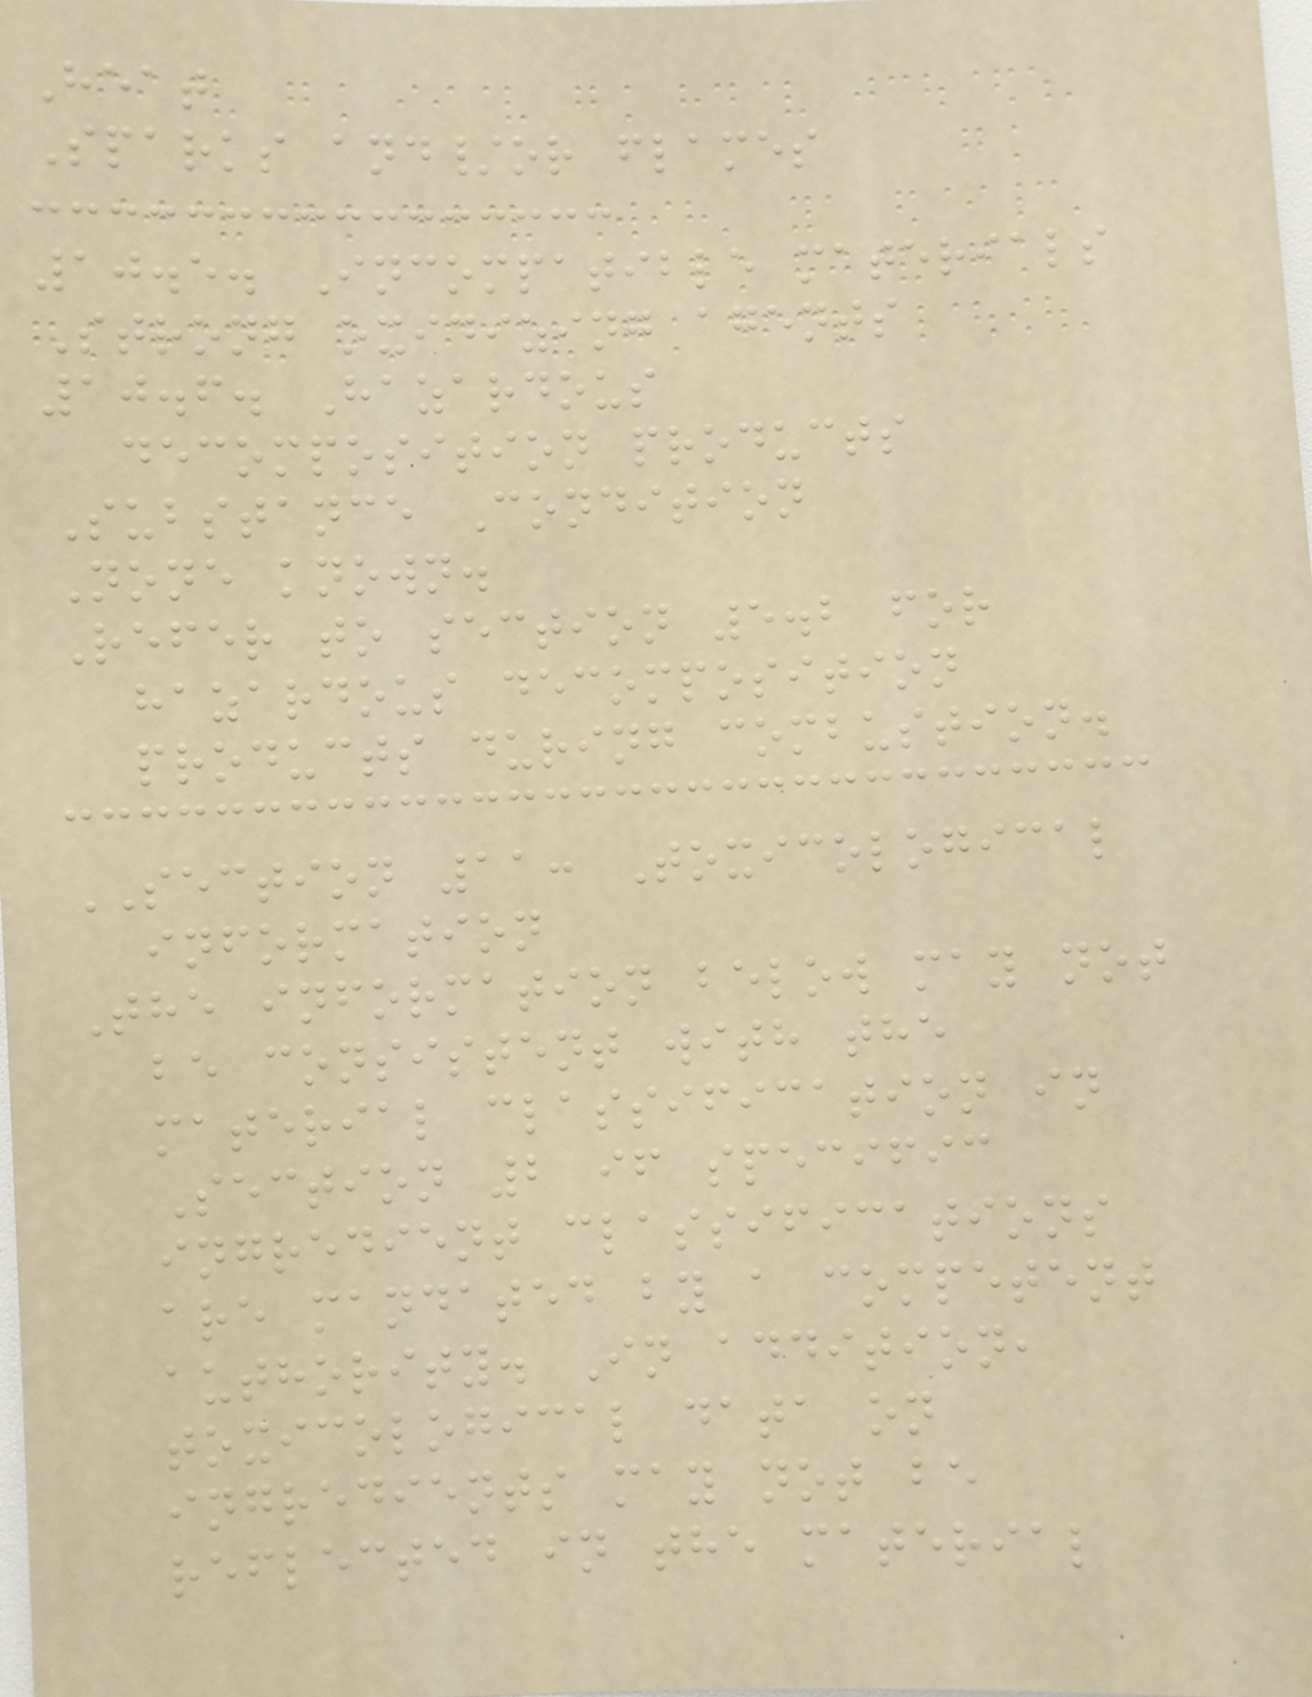Heat
Sparks and/or flames
10.5. Incompatible materials
Strong oxidizing agents
10.6. Hazardous
decomposition products
Substance Condition
None known.
Refer to section 5.2 for
hazardous decomposition
products during combustion.
SECTION 11: Toxicological
information
The information below may not
be consistent with the
material classification in
Section 2 if specific
ingredient classifications
are mandated by a competent
authority. In addition,
toxicological data on
ingredients may not be
reflected in the material
